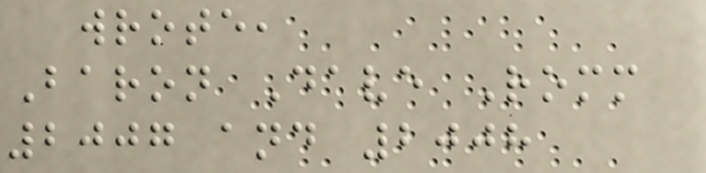wrote,
Baron Dave Romm
2007 and 2008
